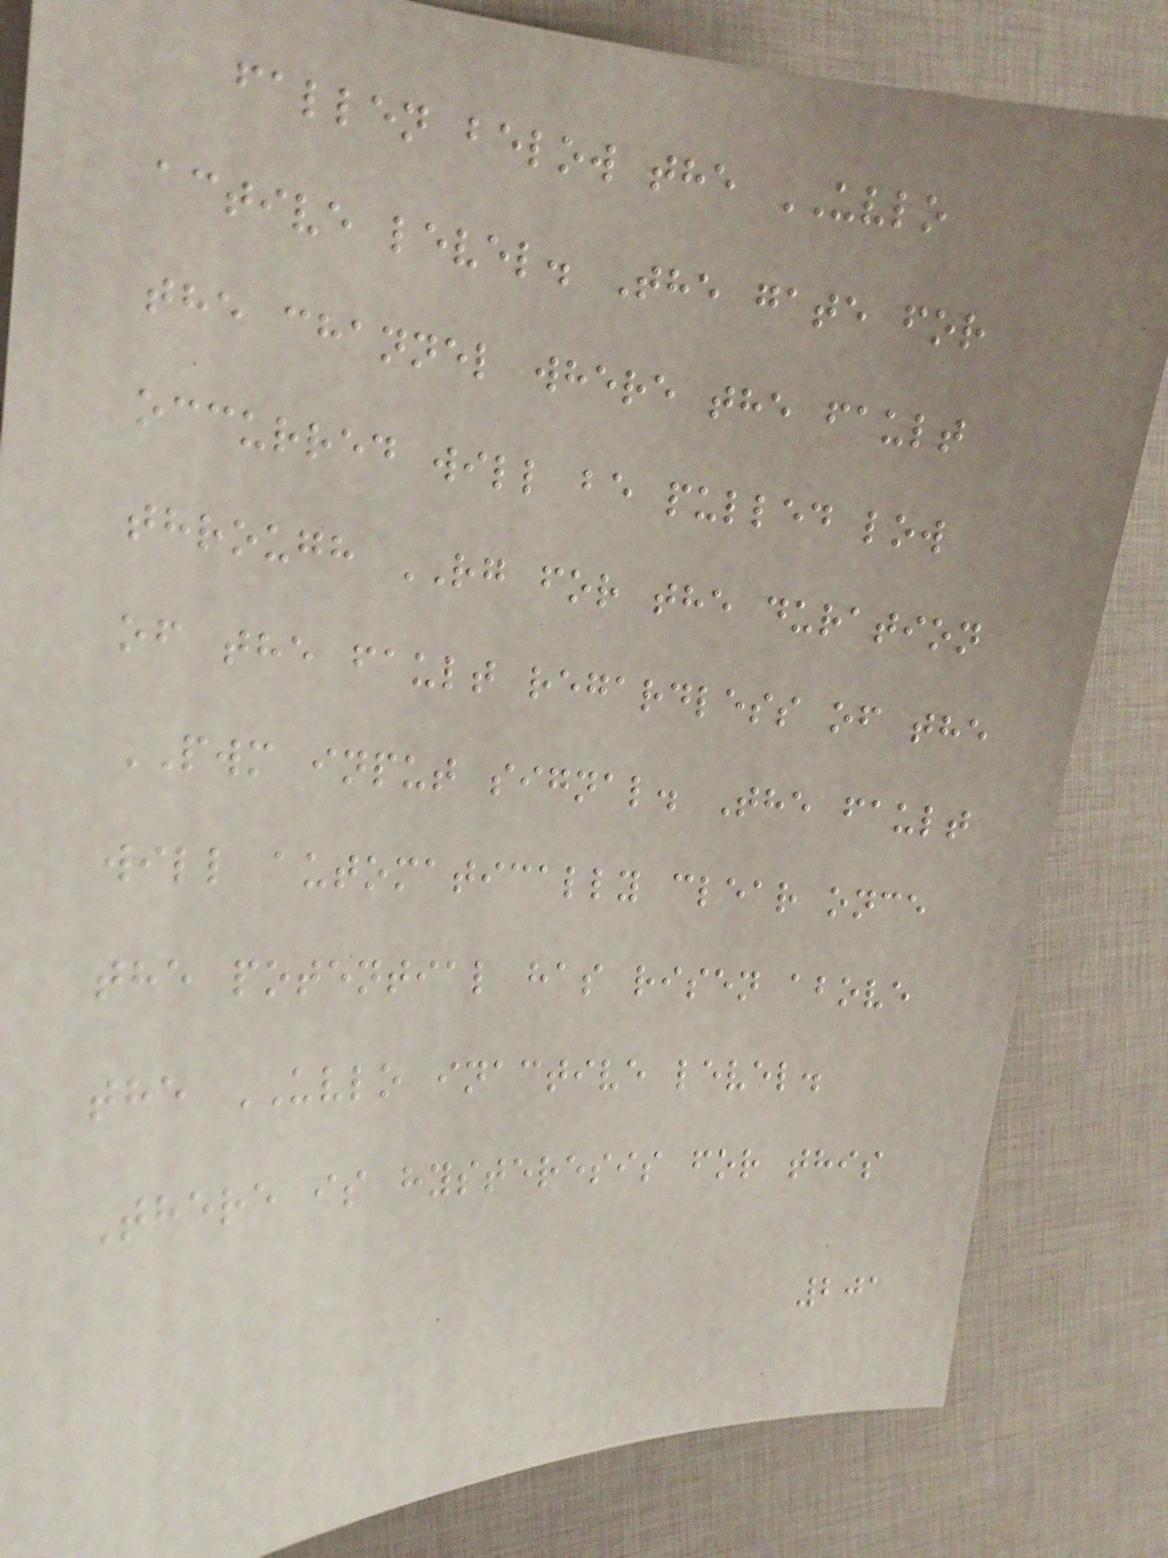fallen below the UVLO
active level. The gate for
the channel where the fault
occurred will be pulled low
through RG for the duration
of the fault regardless of the
PWM input signal. The fault
will automatically clear once
the potential has risen above
the UVLO inactive level.
There is hysteresis for this
201
